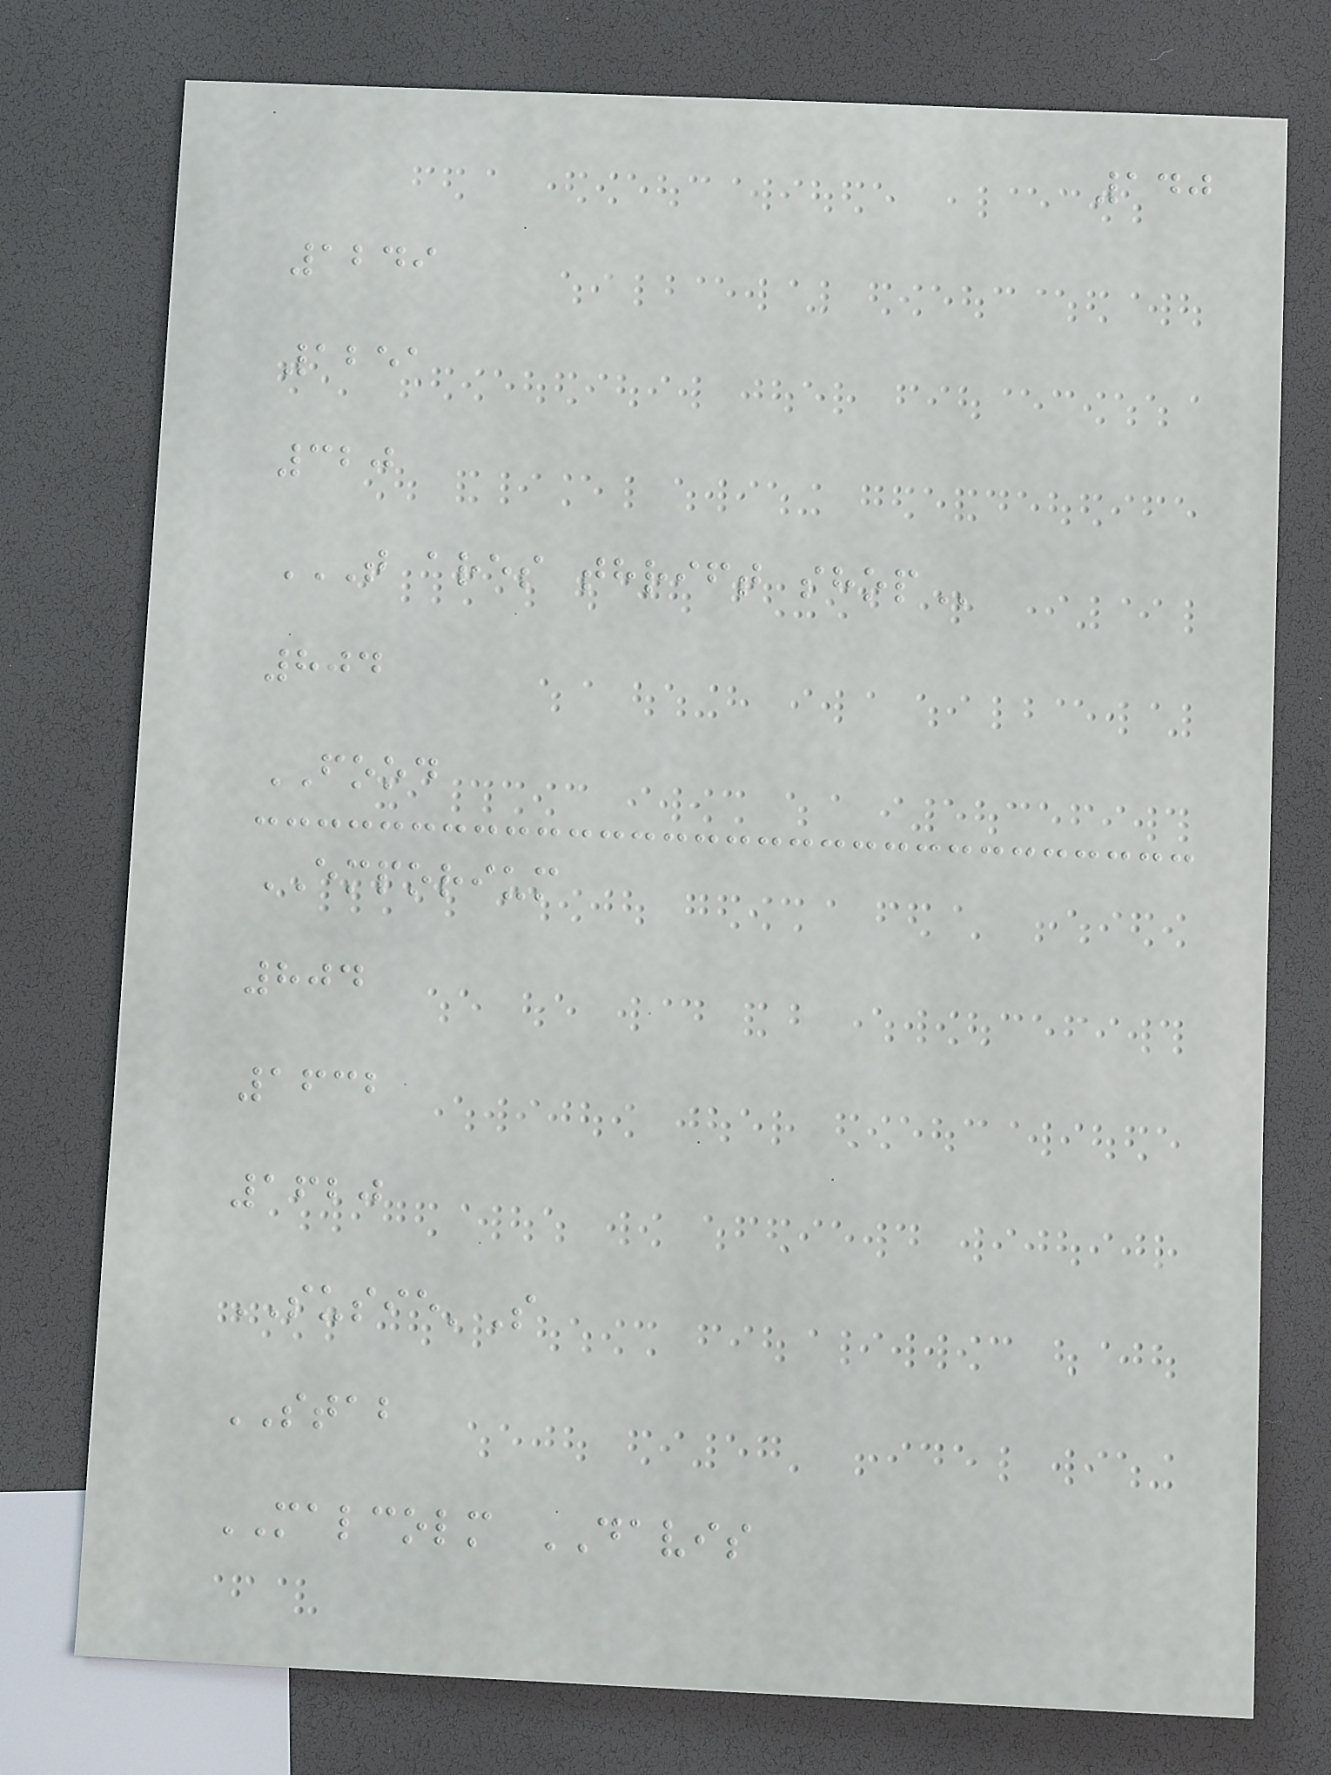140
1249
1251
320
T ARES THRIFT SHOP
804
FOOD
EMPORIUM
804
1632
1620
SUSIE'S
STAB
MALCOLM DAVIS
